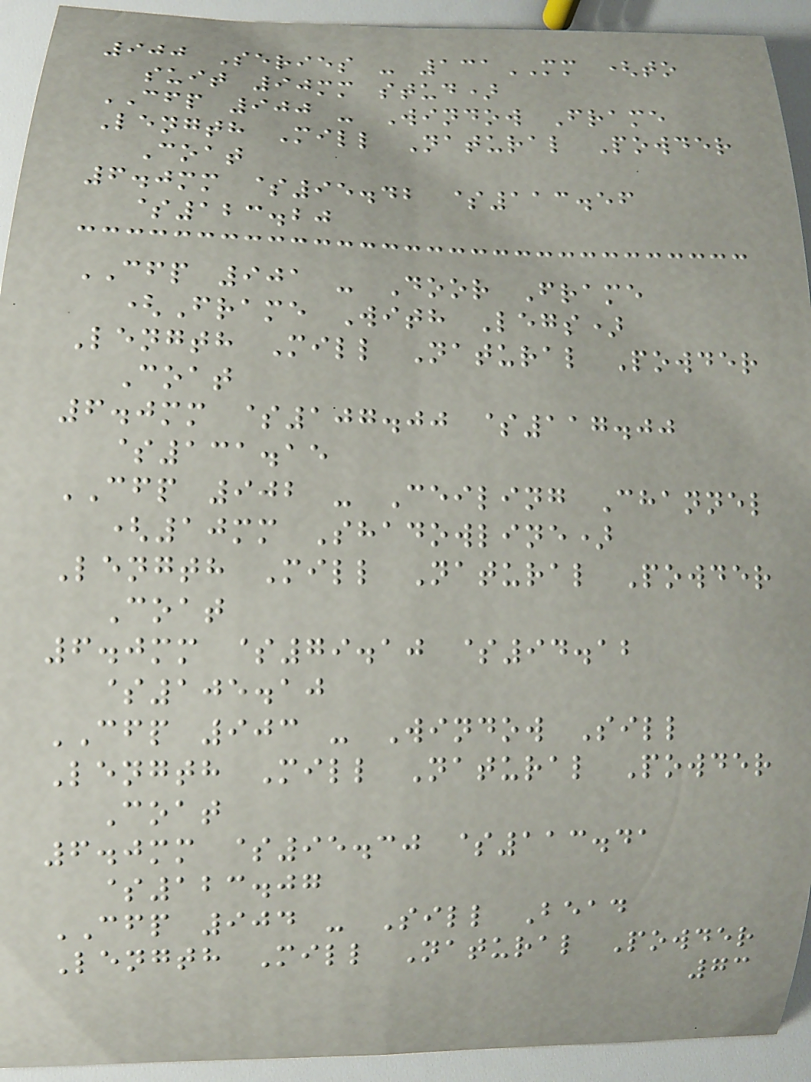900 Series - 131MM (to
suit 90mm stud)
CFP 900 - Window Frame
Length Mill Natural Powder
Coat
6.0mm $95.42 $113.56
$123.20
CFP 901 - Door Frame
(Frame With Legs)
Length Mill Natural Powder
Coat
6.0mm $107.00 $117.00
$131.15
CFP 902 - Ceiling Channel
(10mm Shadowline)
Length Mill Natural Powder
Coat
6.0mm $79.10 $94.12
$105.10
CFP 903 - Window Sill
Length Mill Natural Powder
Coat
6.0mm $95.30 $113.41
$123.07
CFP 904 - Sill Bead
Length Mill Natural Powder
73
